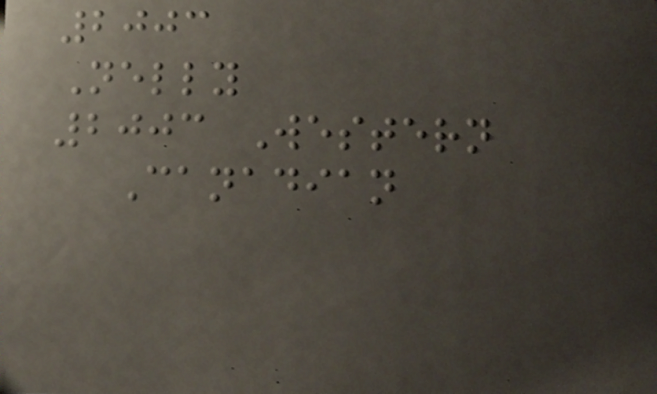2003
Nelly
2003 Western
Canadian
